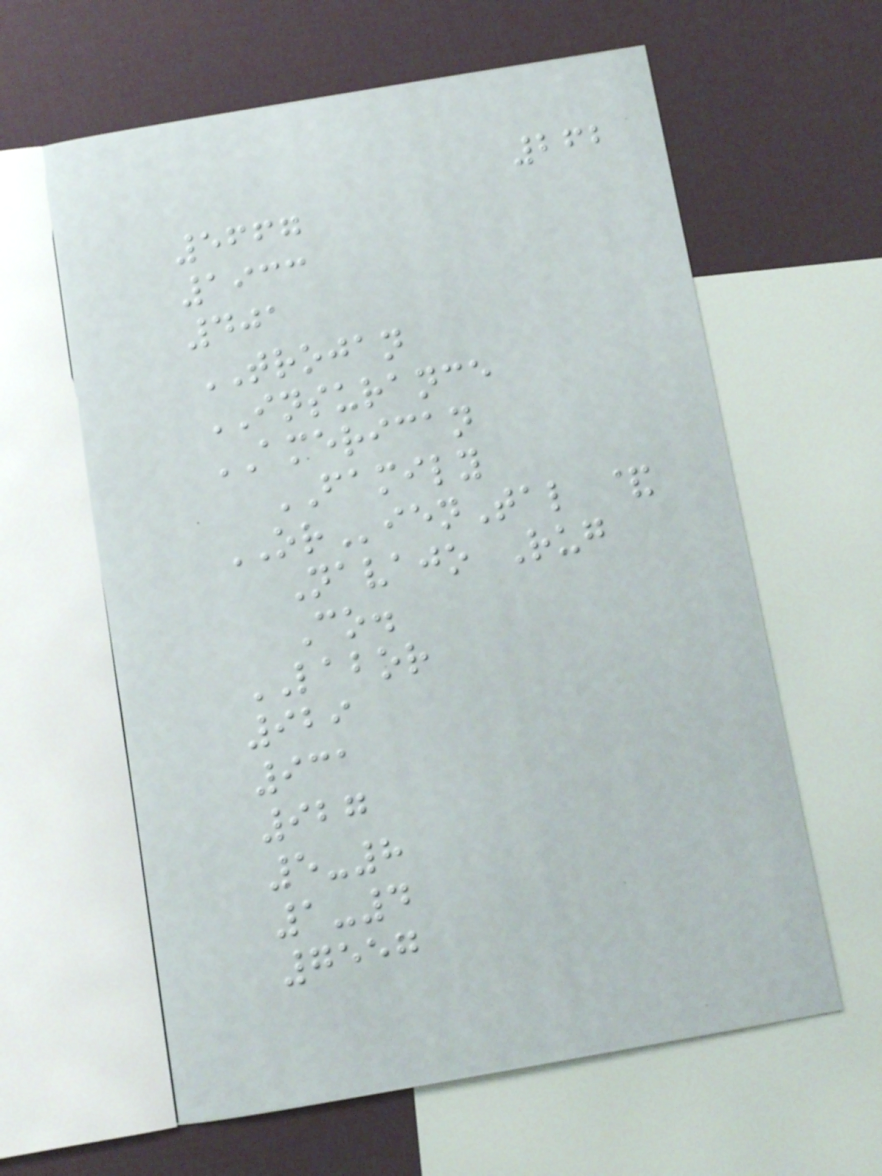262
5667
1933
401
TROJAN
INSURANCE
AMERICAN
FAMILY
ORienTal &
Navajo Rug
Co.
LABOR
929
931
927
5-8
1-4
7557
